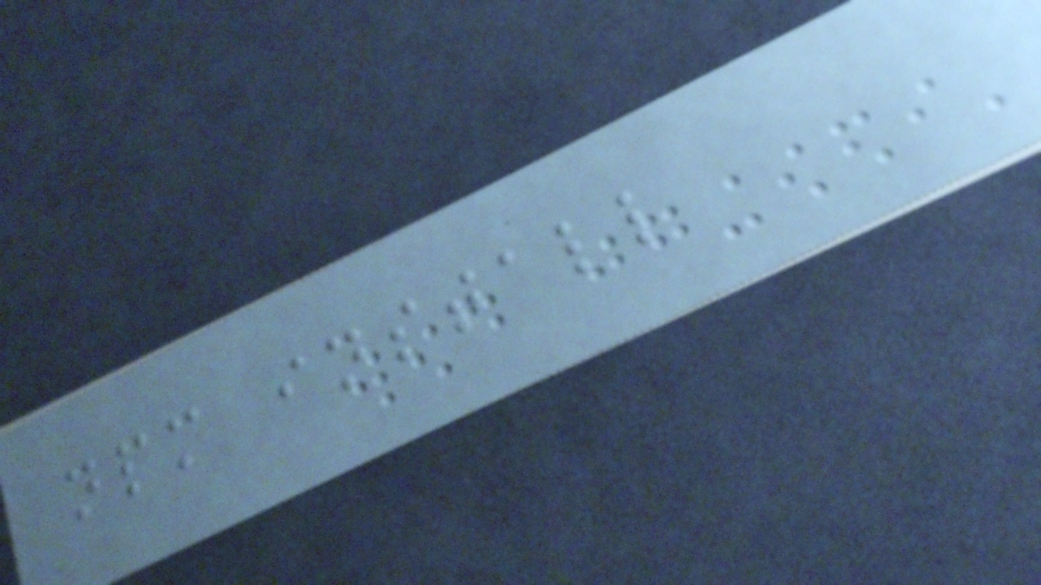npm install
